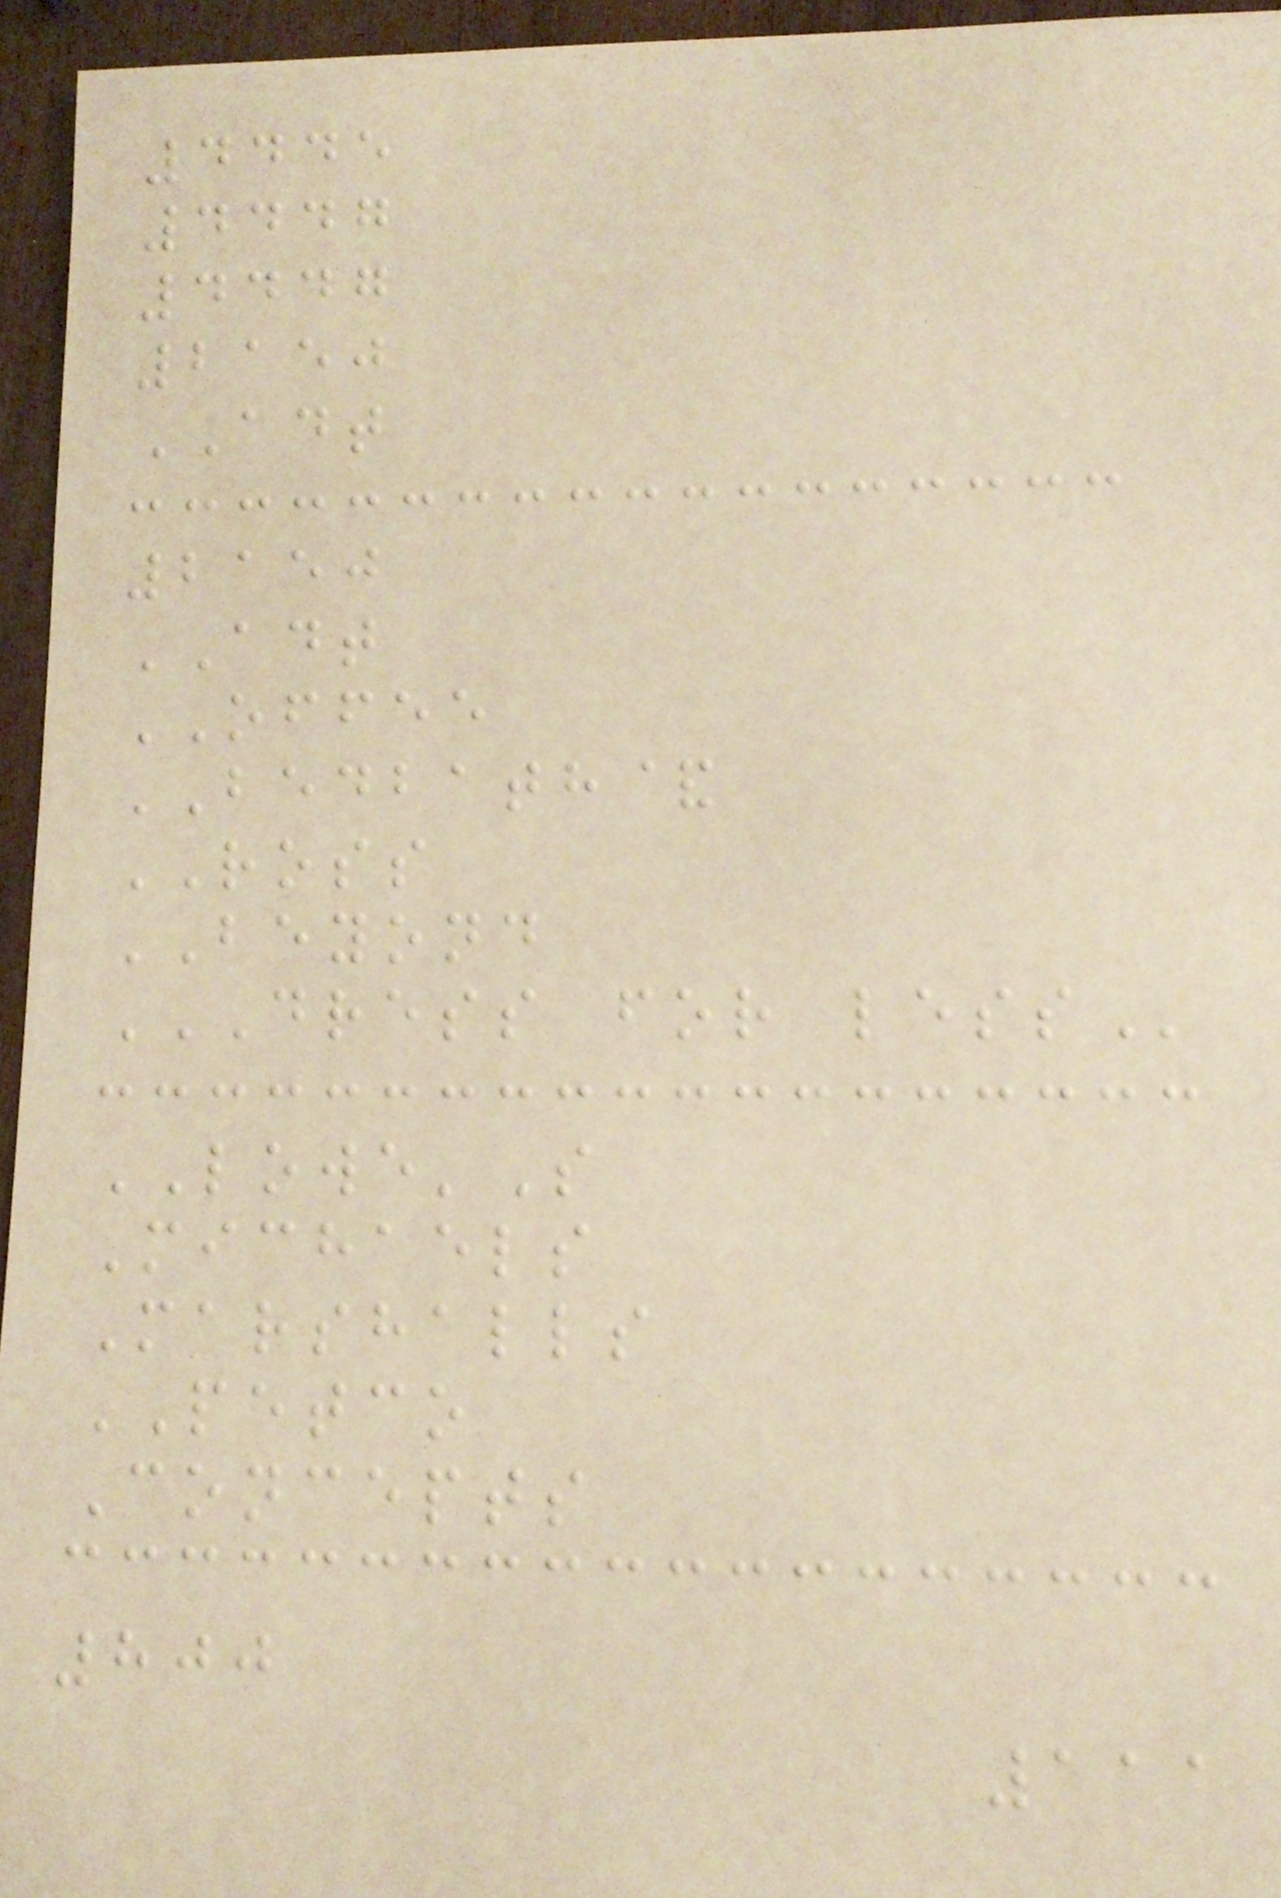4445
4447
4447
2150
ADT
2150
ADT
OFFEE
BEDBATH&
ROSS
BEYOND
DRESS FOR LESS
LOWE'S
Michaels
Marshalls
PETCO
Concepts
800
111
